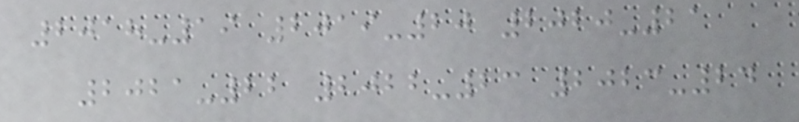2018-19 2019-20 2020-21
2021-22 2022-23 2023-24
